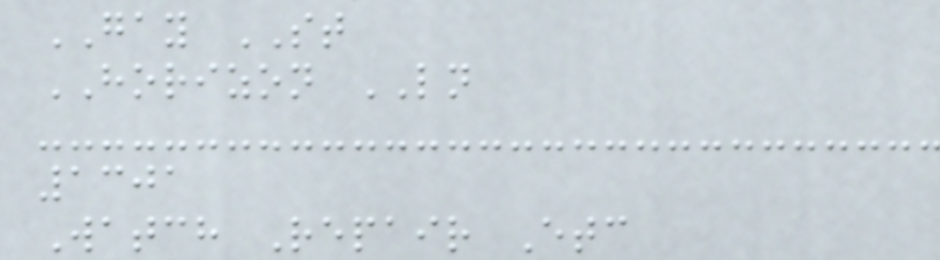GAY ST
HORIZON LN
1301
Watch Repair Etc
